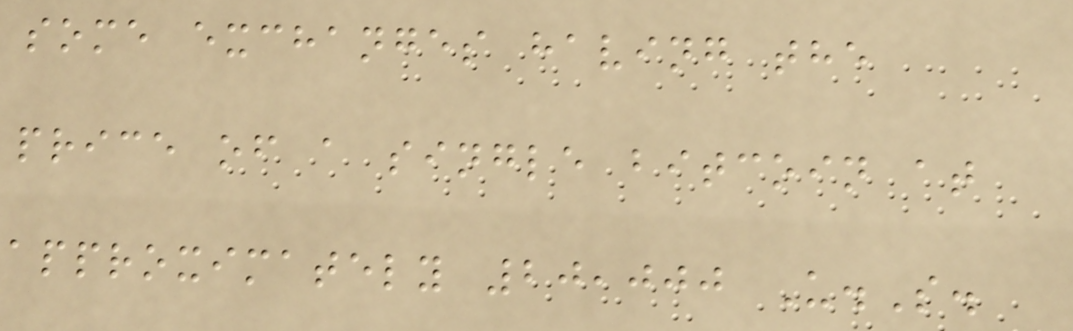some exchanges having the
price of a single bitcoin at
approximately 20,000 U.S.
